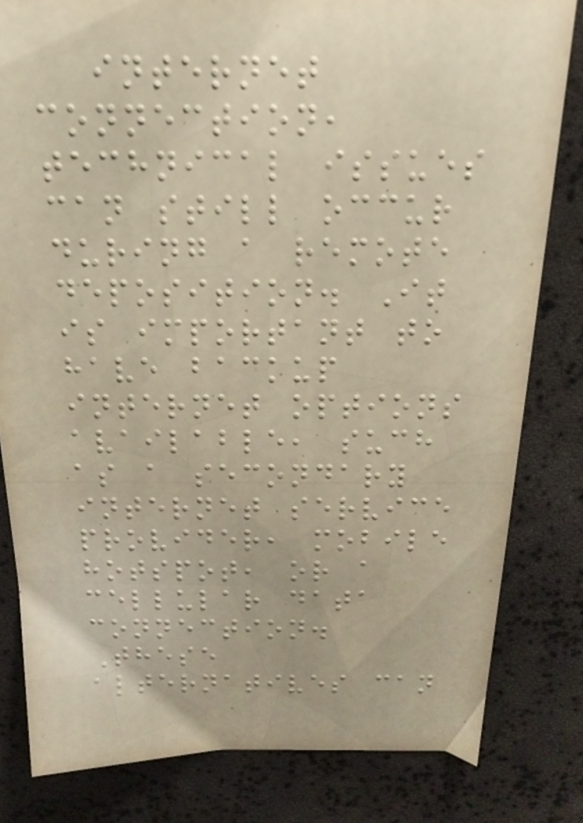internet
connection,
technical issues
can still occur
during a remote
deposition. It
is important to
have backup
internet options
available, such
as a secondary
internet service
provider, mobile
hotspot, or a
cellular data
connection.
These
alternatives can
